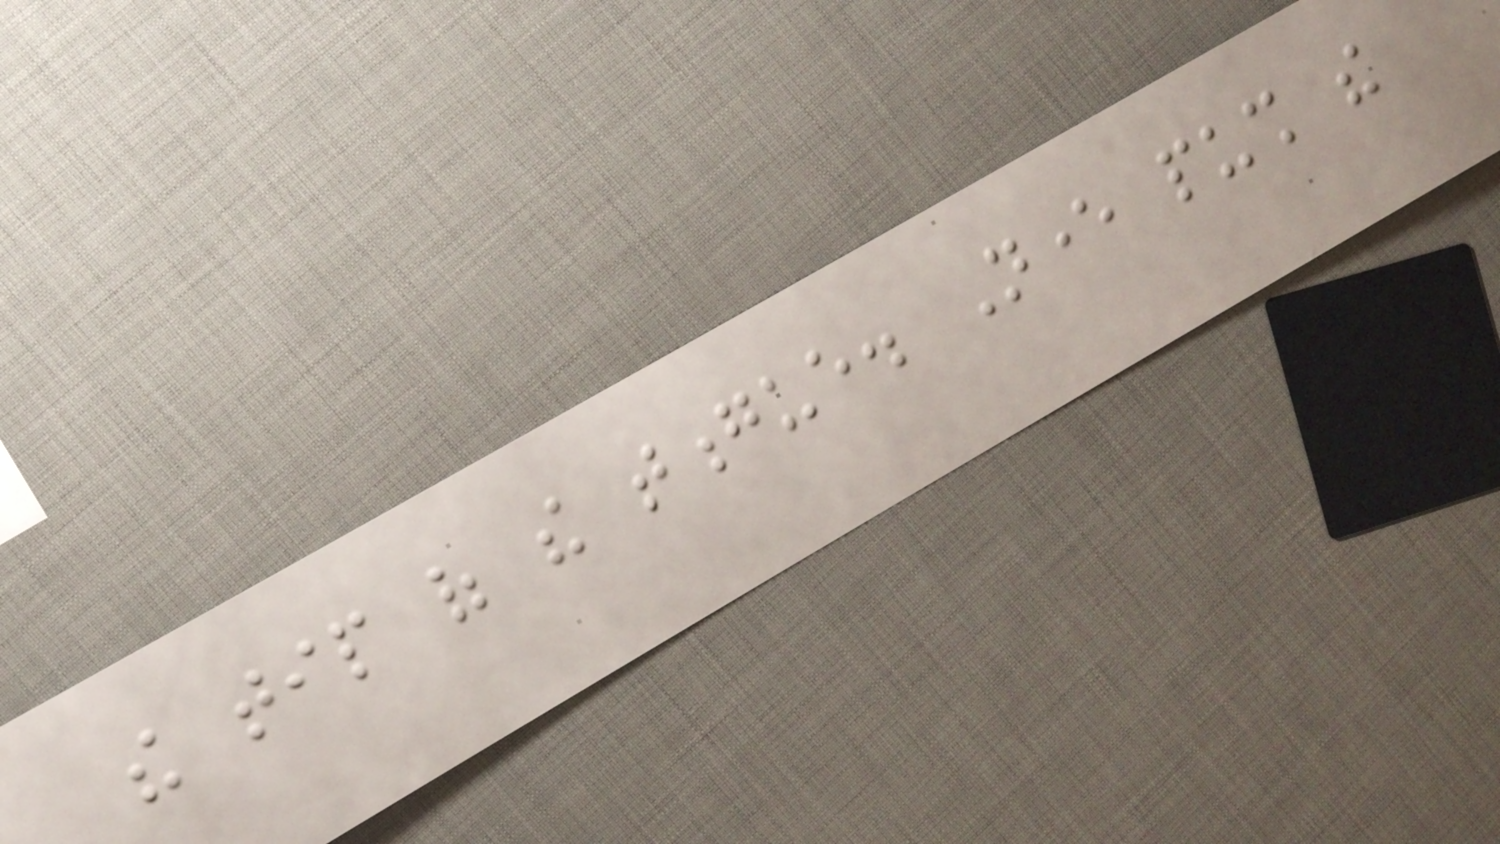the tip of the tongue. Never push the
